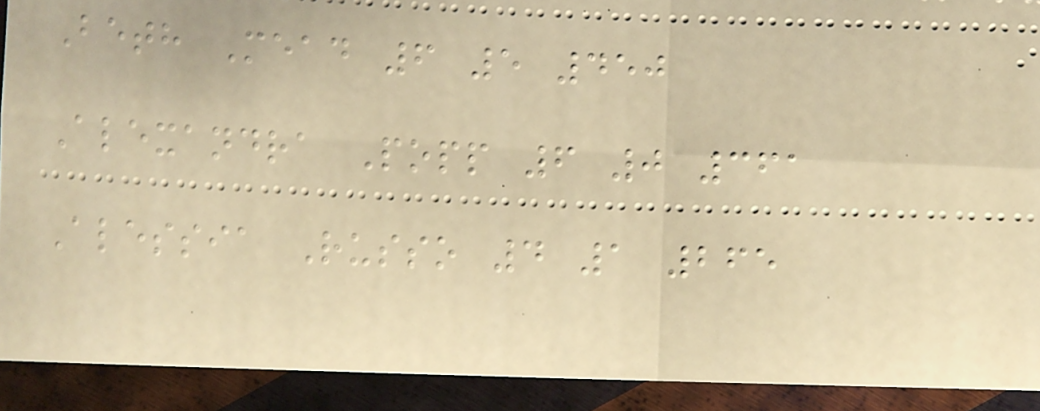Beth Mead 6 5 450
Alexandra Popp 6 0 361
Alessia Russo 4 1 265
